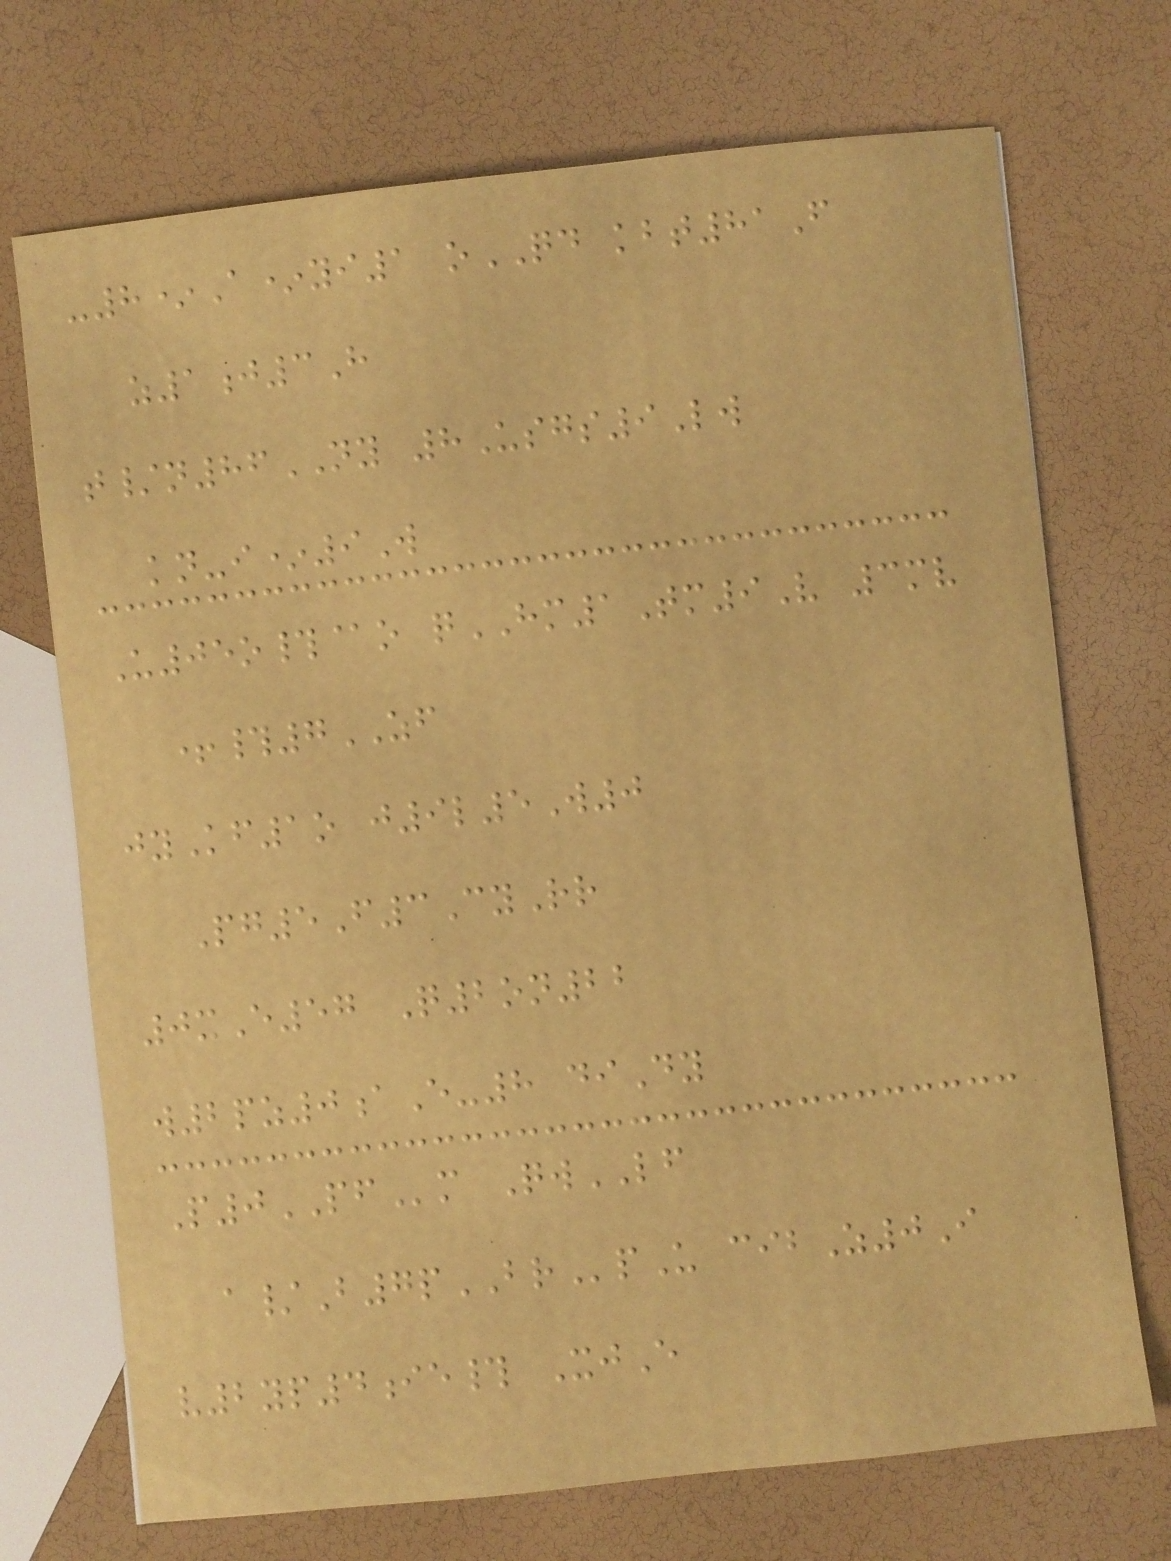-8*A*yi1 oQD kbt81F
z1j3H
t/n86NY 8Usgs9Lw
kn-i*9W
U05o#@o qHM1Tm9V 3mv
+#7ZF
jyKf1o j9l5W0
Pg5F3CyRr
0xE57 Q2on22
w2pz0aE-8 diDy
P0PFm QwLF
a/B7pBRpU cibZ0I
v2yp4ie# XjE
